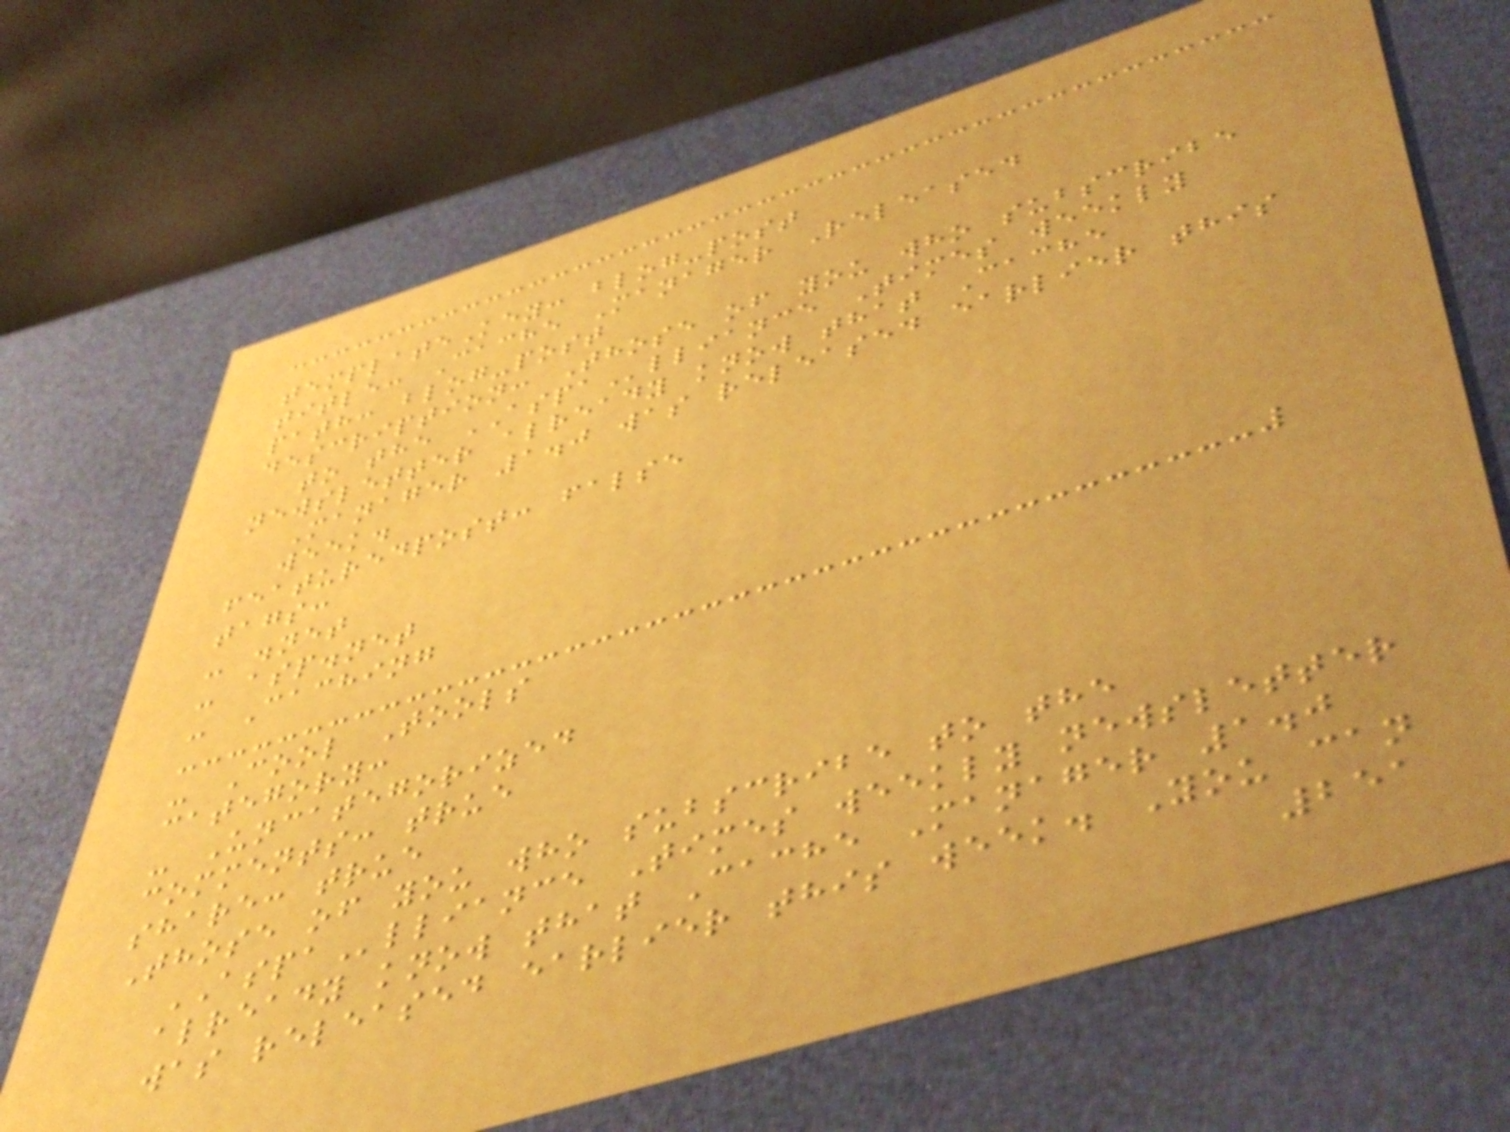templateKey: blog-post
title: Cache Manager Released
path: blog-post
description: Those of you who subscribe
to the ASPAlliance Times weekly
newsletter already know that Cache
Manager 1.0 was released earlier this
week.
featuredpost: false
tags:
- .net
- asp.net
- Caching
- Cool Tools
category:
- Uncategorized
comments: true
share: true
Those of you who subscribe to the
ASPAlliance Times weekly newsletter
already know that Cache Manager 1.0
was released earlier this week. You can
251
